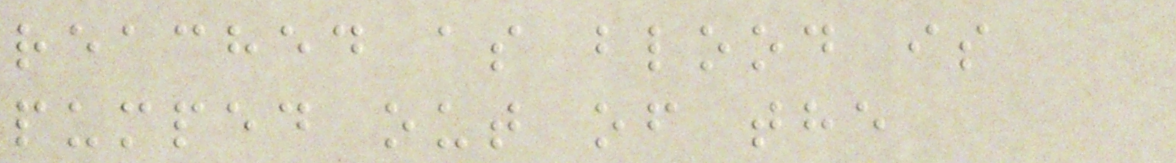reached as blood is
pumped out of the
